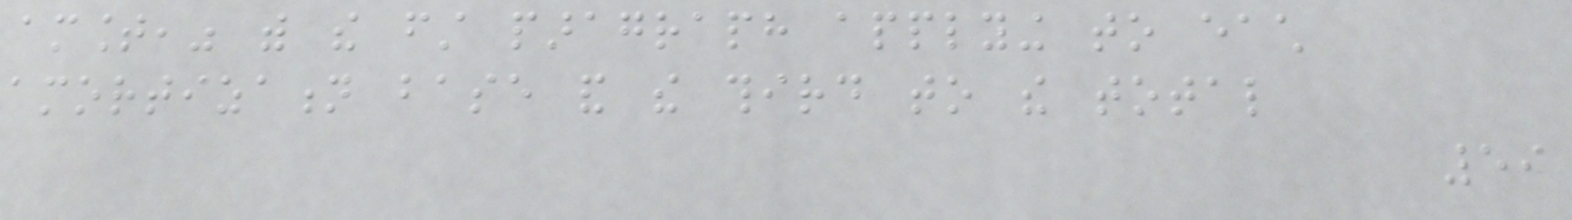amount," with the first paragraph applying to each
amortization base and the third to the total
59
